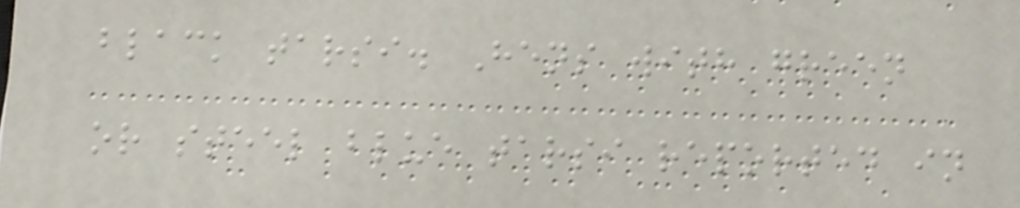black tarsi. Hens with green
or steel blue tarsi reported in
